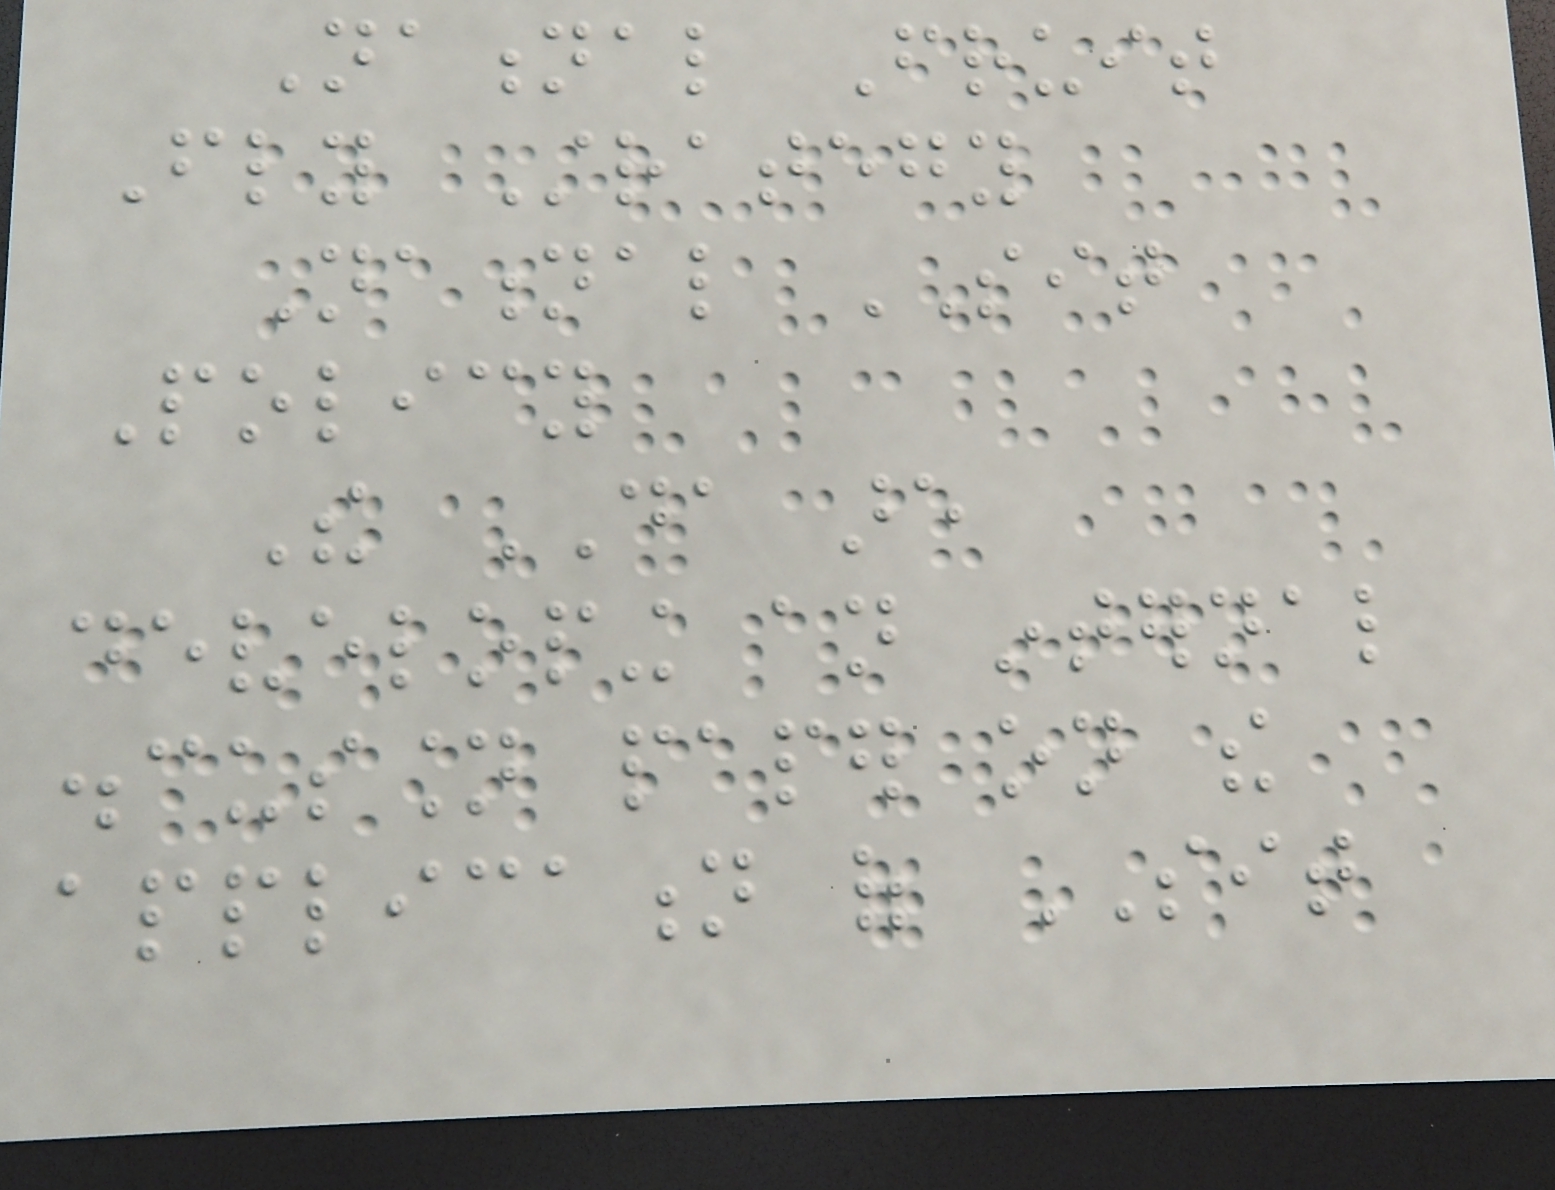National Fruit
Fly Strategy
National SIT
Policy
The DA are
developing an internal
discussion paper on the
application of SIT
